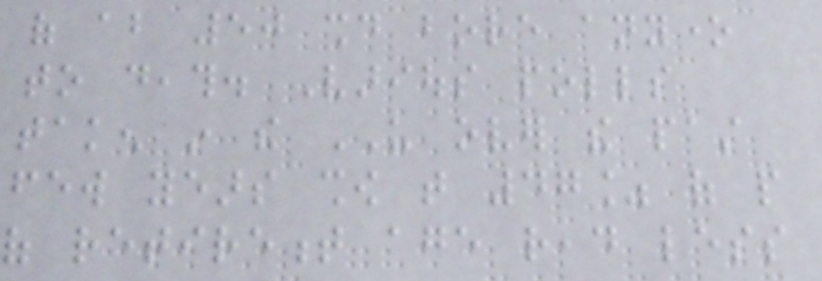of about 50 should bore anyone
to death. Various polls
taken in the US over the past
few years show that 47% of people
of retirement age read less
